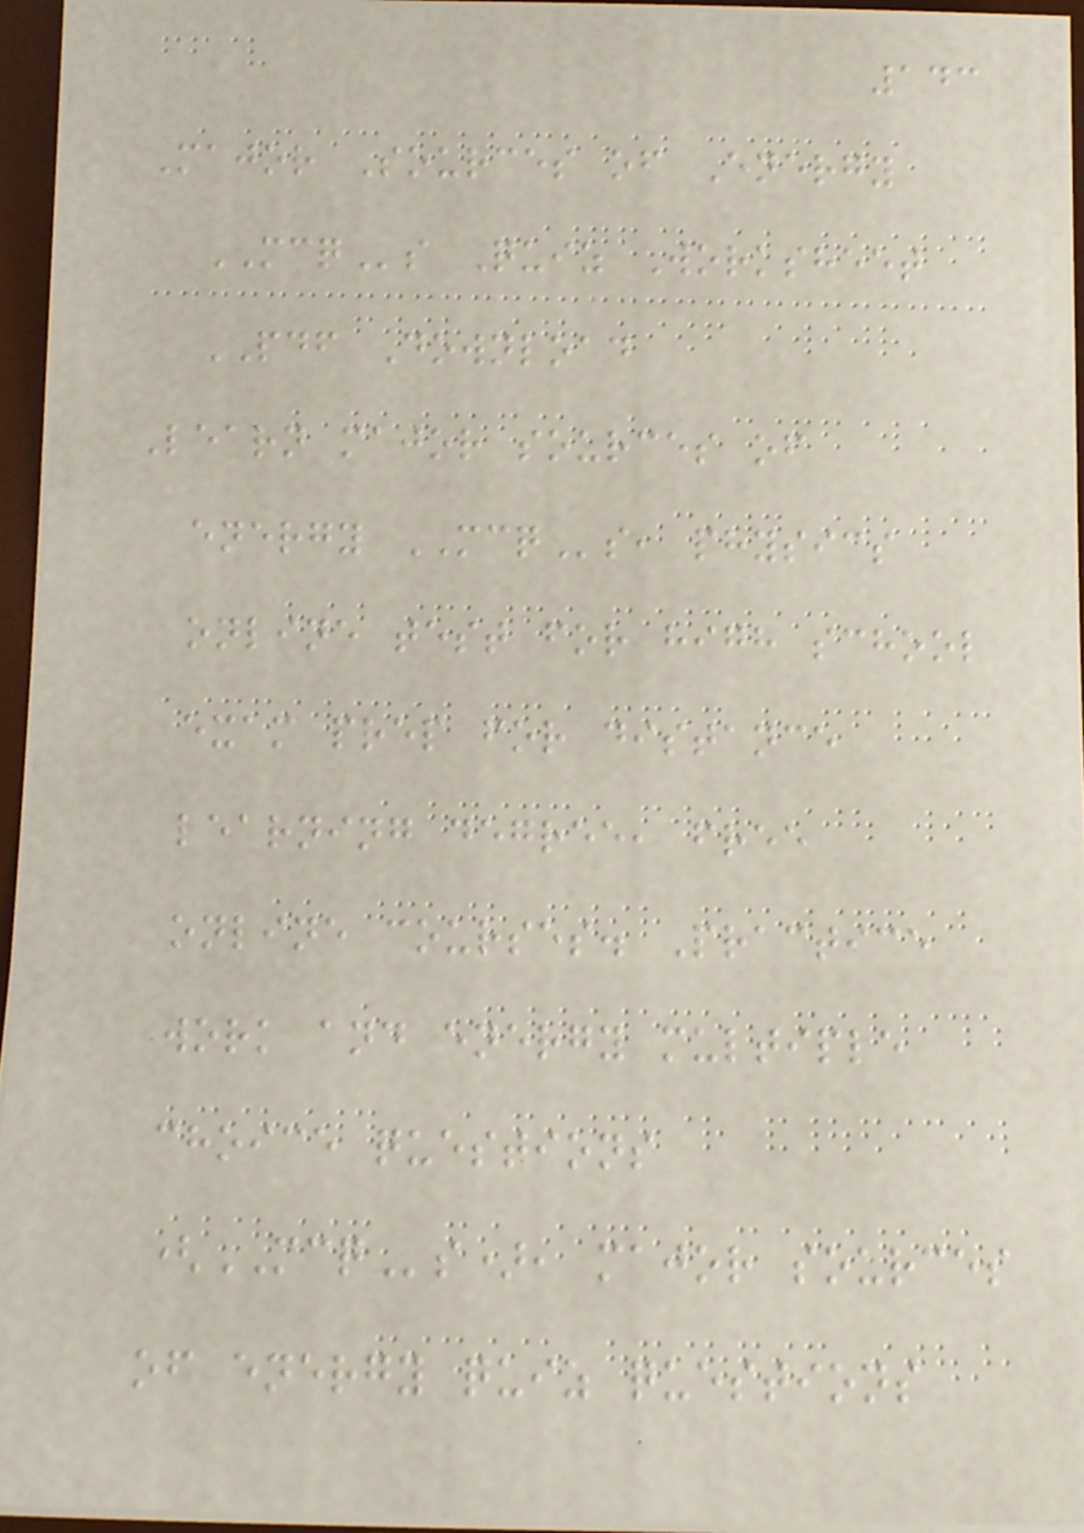143
Major Sources of Energy
MCQs Quiz Worksheet
PDF Download
Learn major sources of
energy MCQs, physics
online test for high school
exam prep for distance
learning degree, free
online courses. Practice
work and energy multiple
choice questions
(MCQs), major sources
of energy quiz questions
